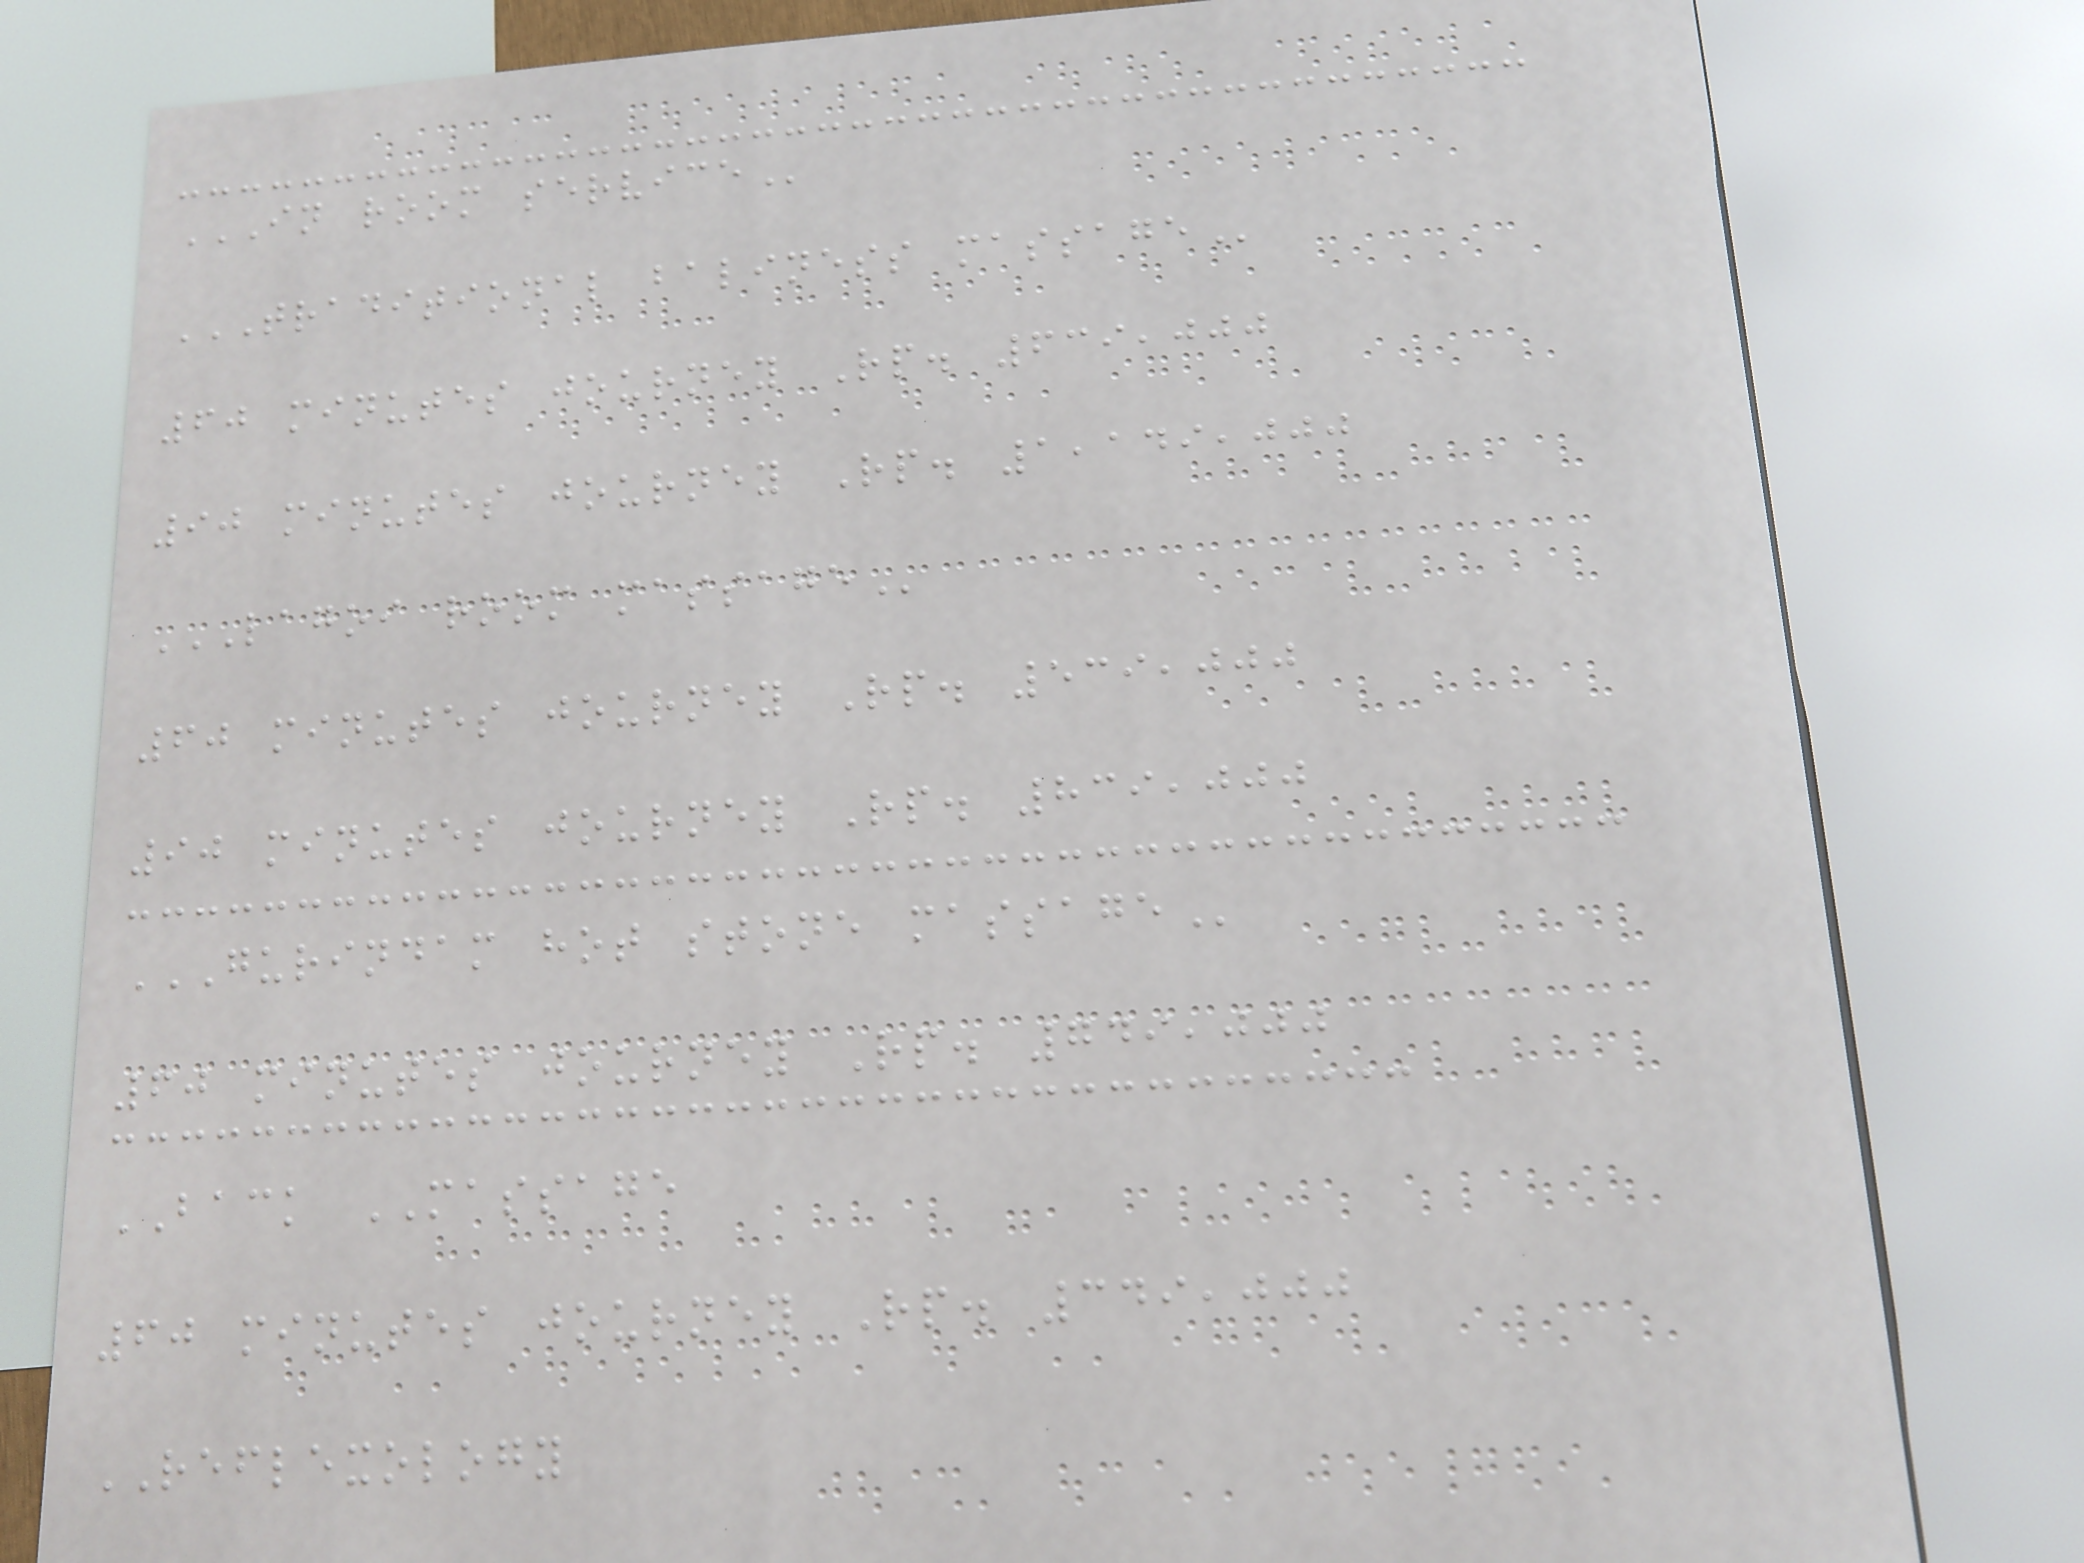IN ROOM SERVICE
TRADITIONAL BALINESS MASSAGE
60 minutes journey Rp. 639,000
90 minutes journey Rp. 1,149,000
LAGOI ROOM MASSAGE
60 minutes journey Rp. 539,000
90 minutes journey Rp. 839,000
GURINDAM HOT STONE MASSAGE
60 minutes journey Rp. 749,000
BACK MASSAGE
60 minutes journey Rp. 349,000
REFLEXOLOGY
